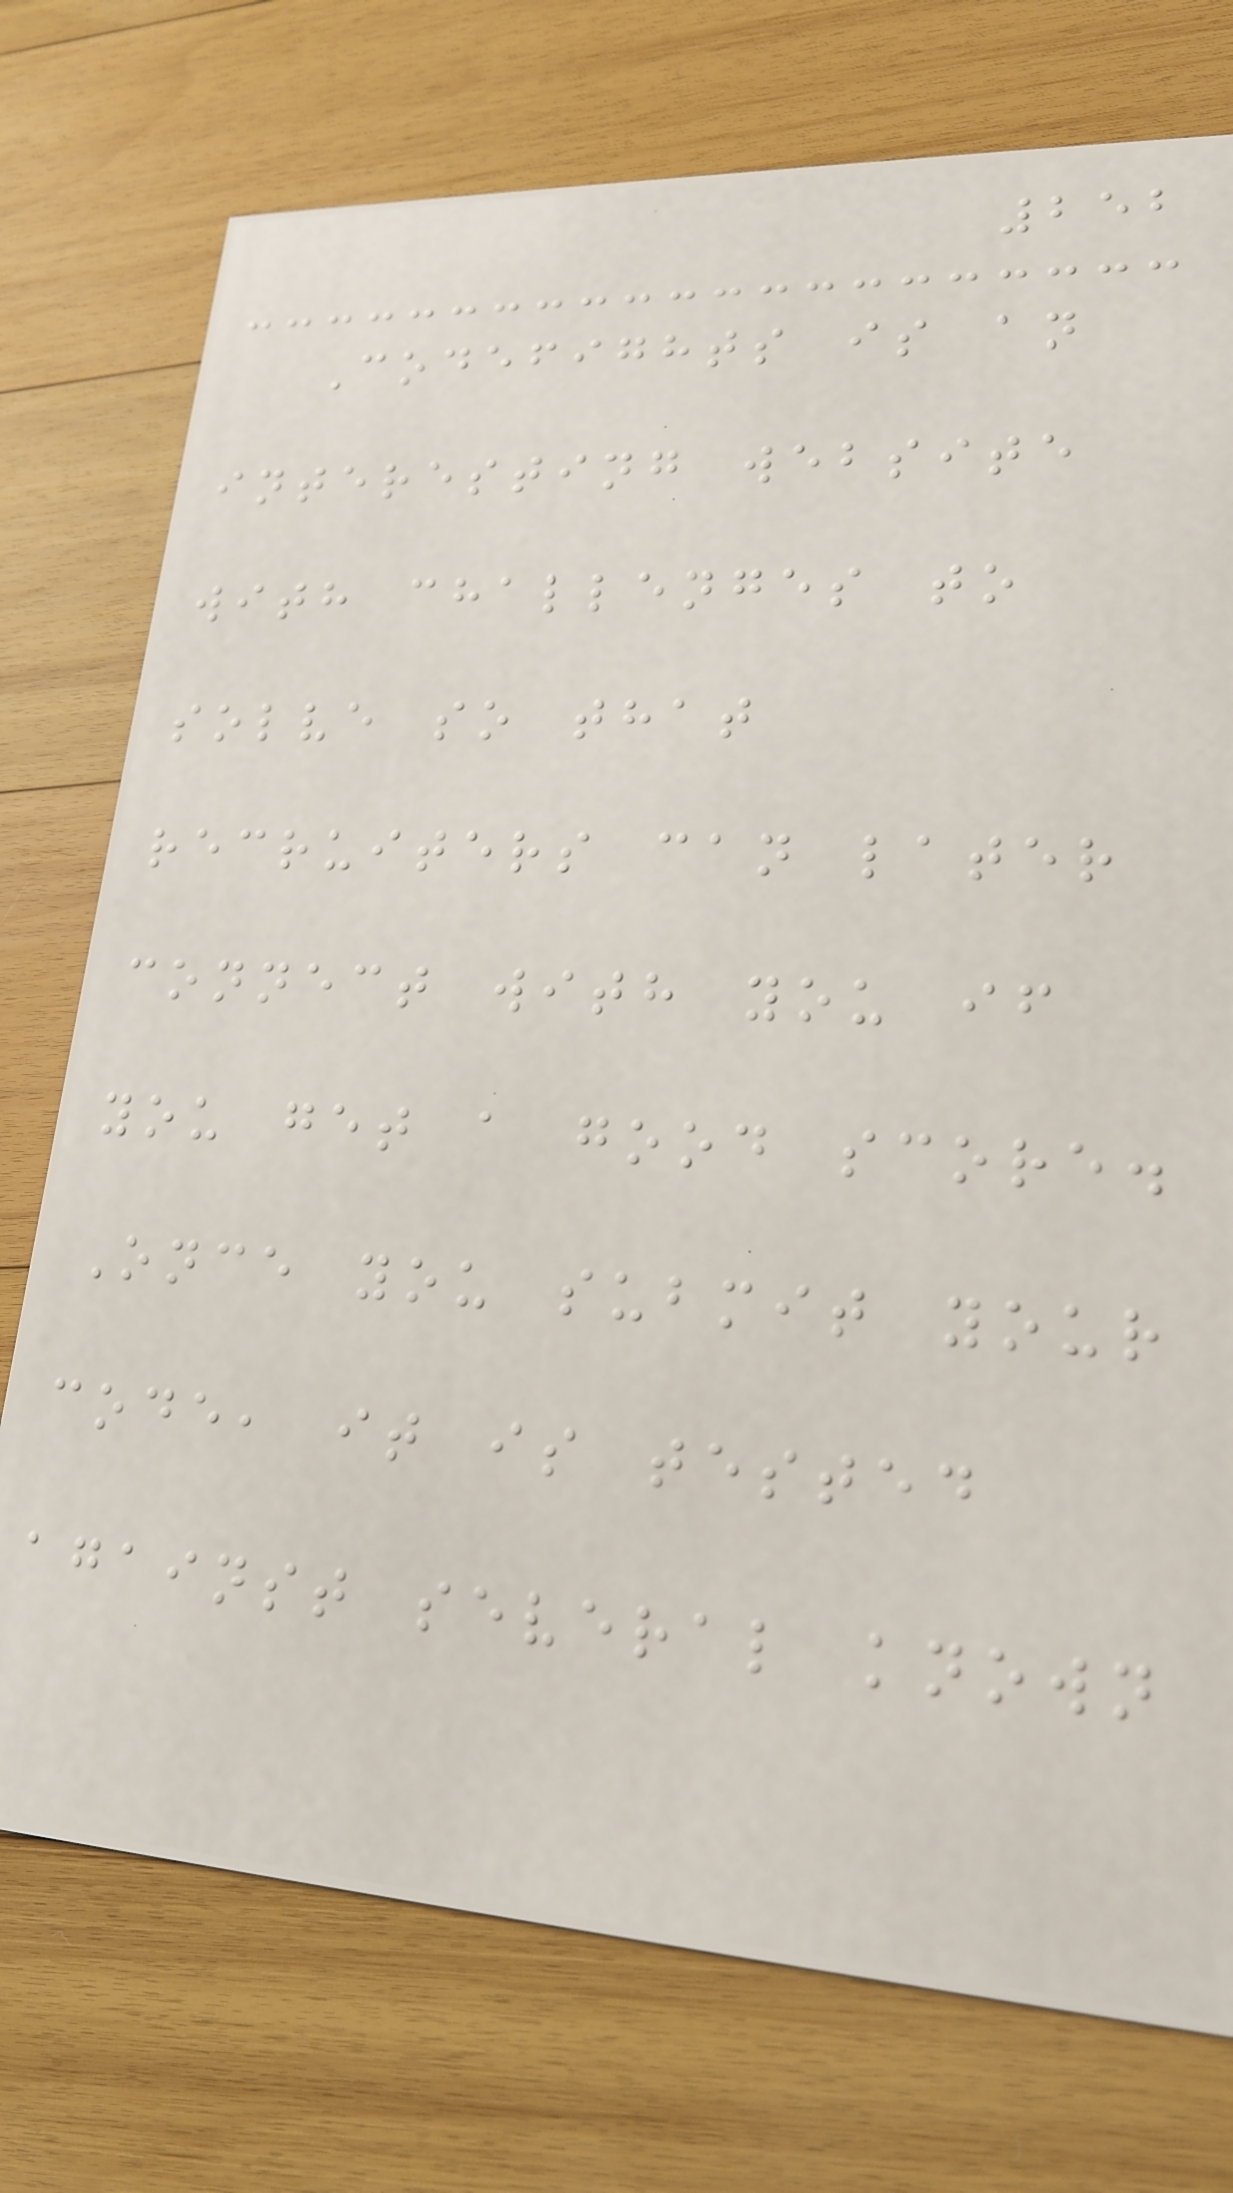252
Codefights is an
interesting website
with challenges to
solve so that
recruiters can later
connect with you if
you get a good score.
Once you submit your
code, it is tested
against several known
